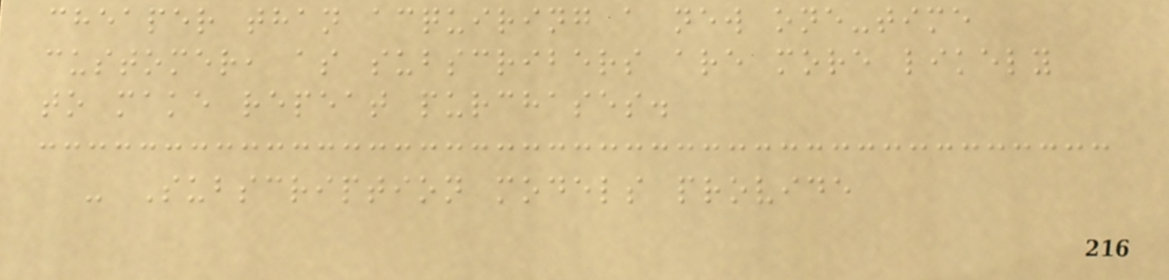cheaper than acquiring a new one-time
customer, as subscribers are more likely
to make repeat purchases.
- Subscription models provide
